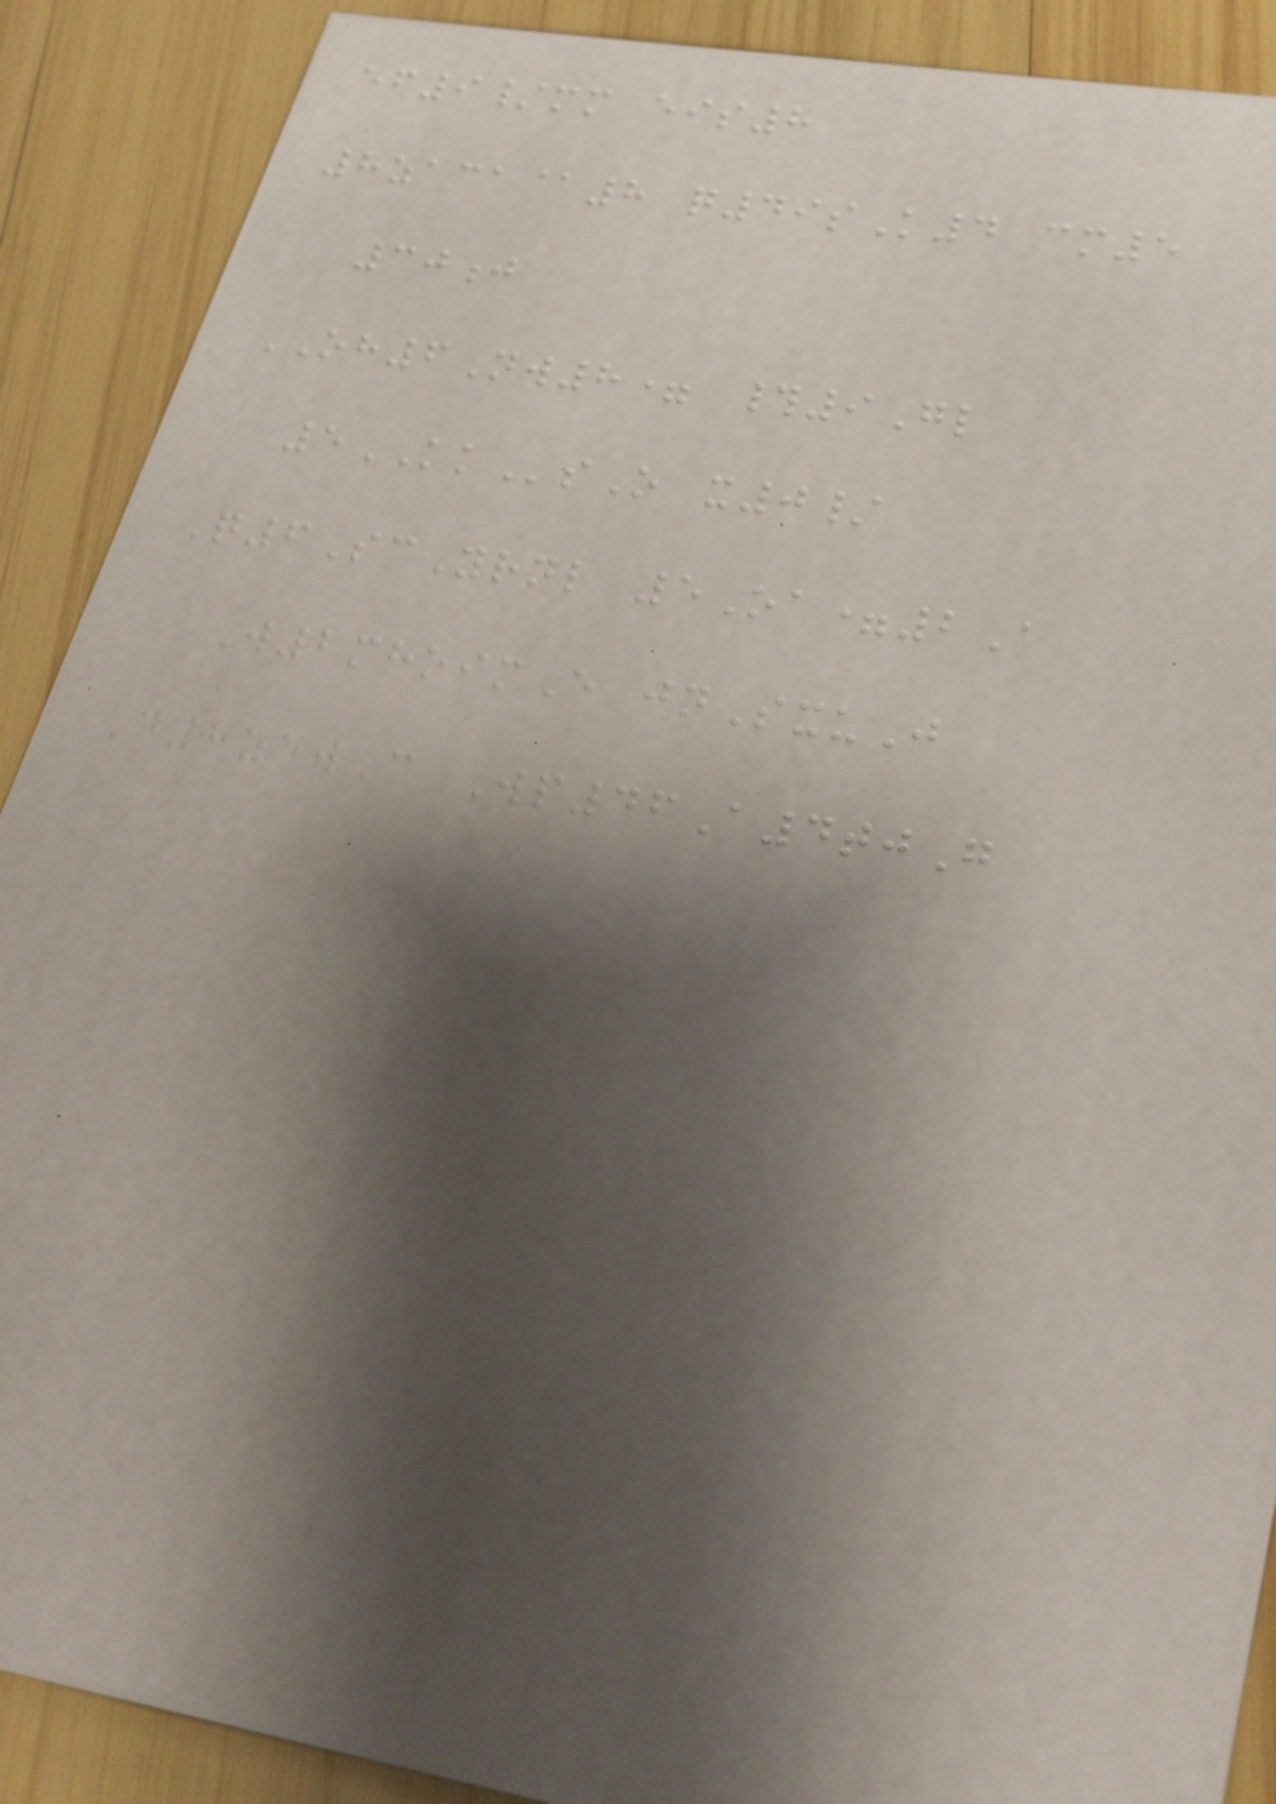ef9/mm eis8
8zaca@8 q49sK4 cm5
30j
OH6Nw8= #9Gl
5KKsO x0/
Q6ScYrnl 5Oa=2A
W2mhoimE jnSxuJ
D8zewC Wp46A4tjG
